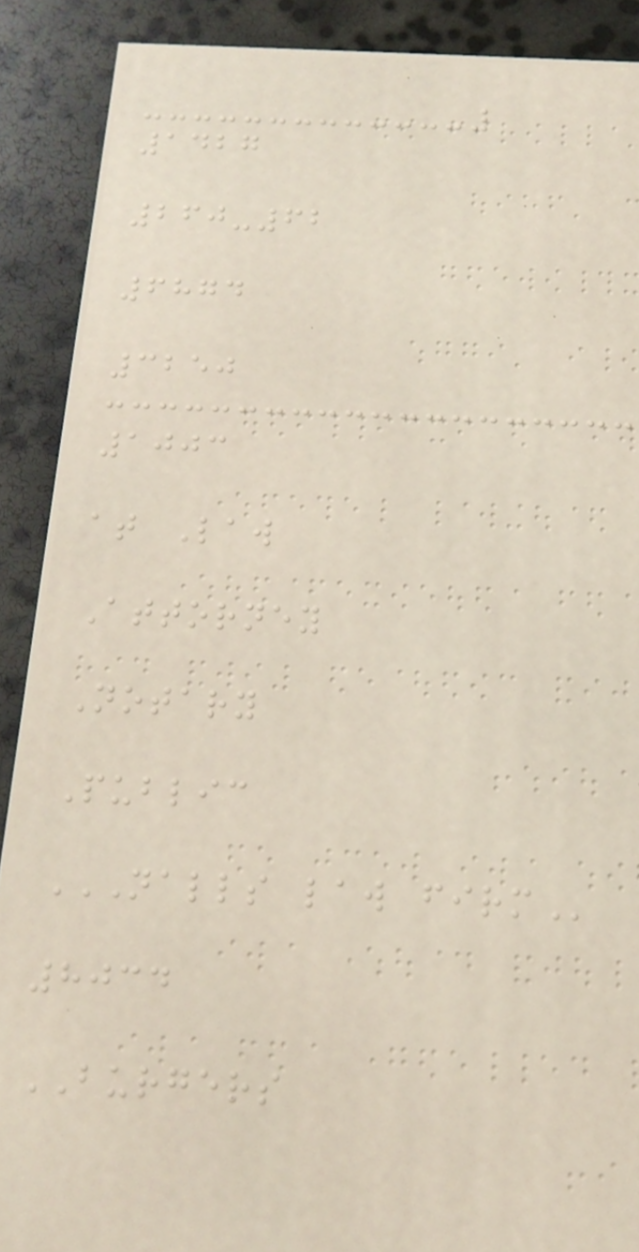1427
260-62
6874
3250
1003
at Law
Attorney
Notary
Public
NALLS LAW FIRM
8034
BURGERS
